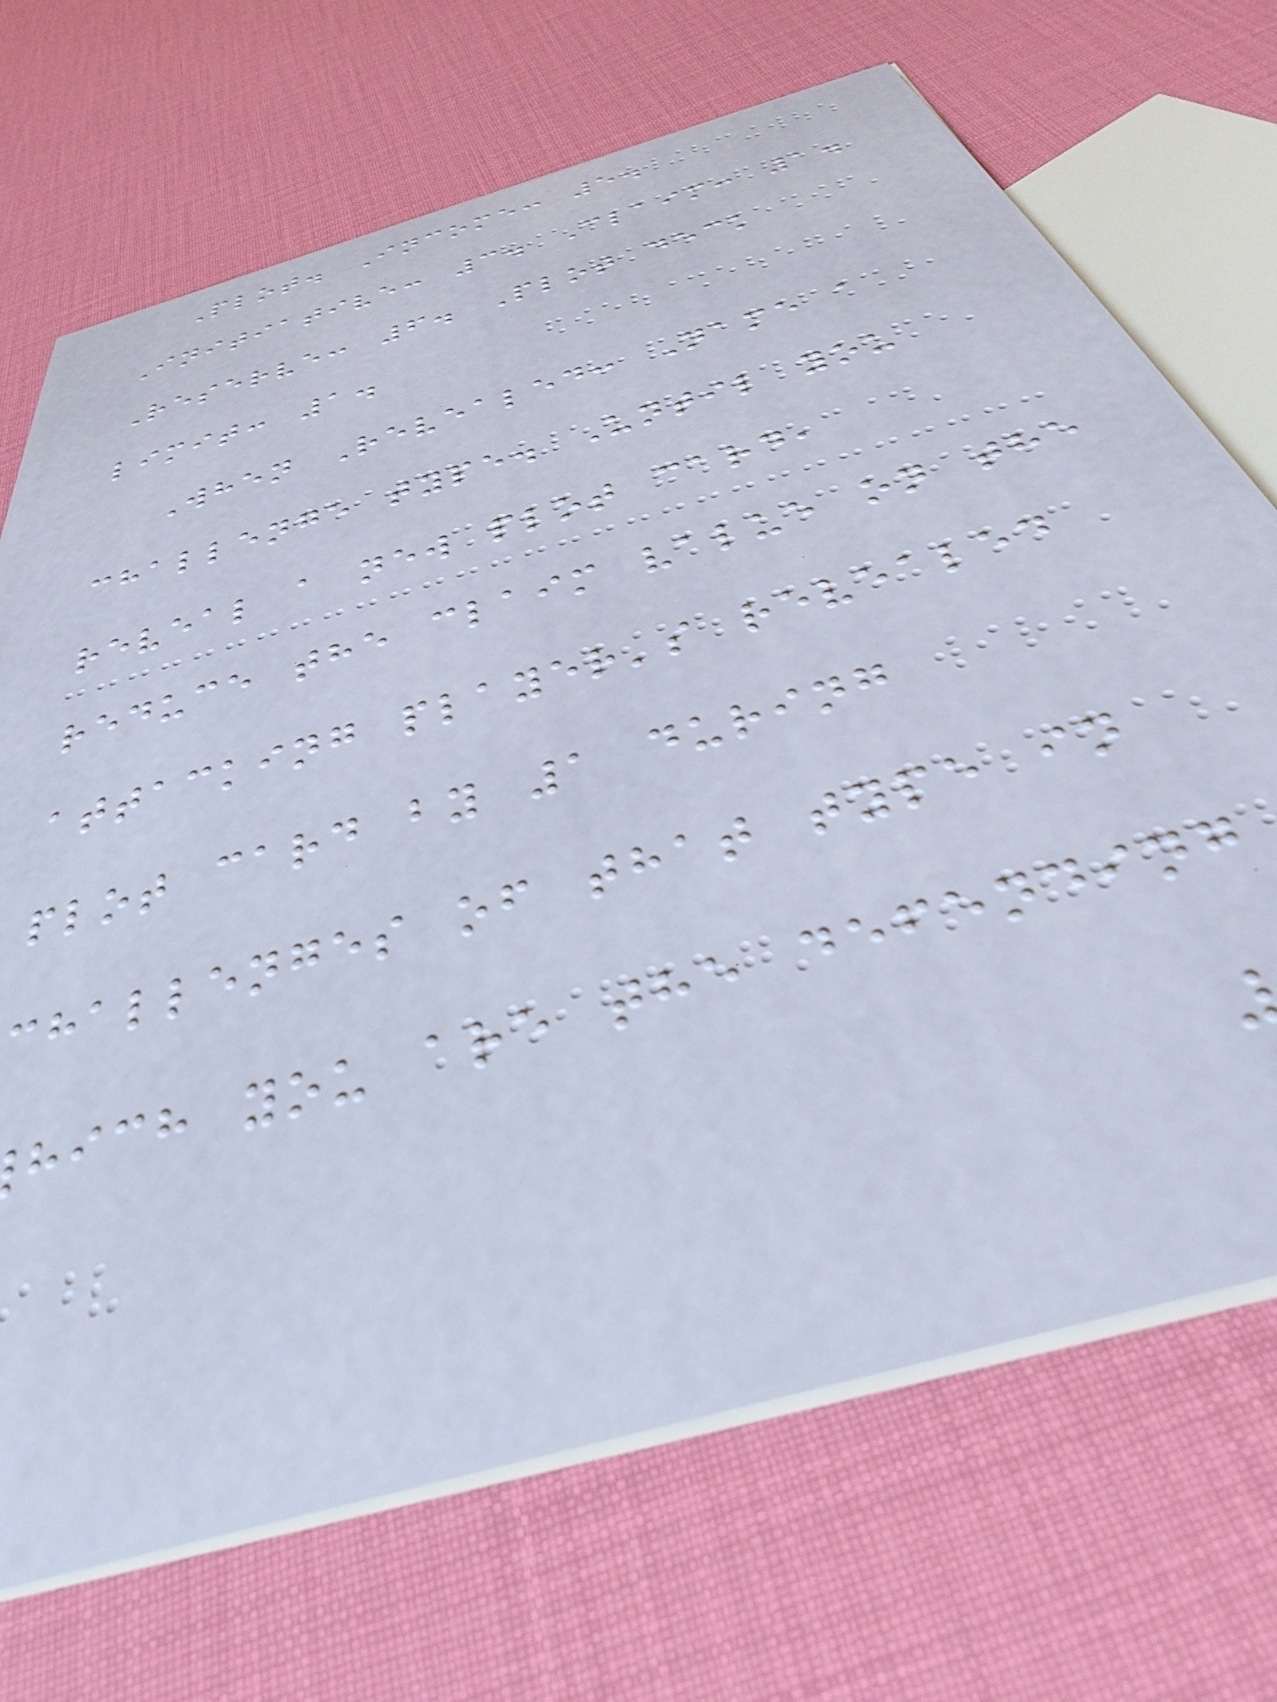Plot. Income: 5.
Initiative: 3. Claim: 1.
Reserve: 6. Plot deck
limit: 1.
When Revealed: Name a
challenge type. Until you
reveal a new plot card,
reduce the claim value on the
attacking player's revealed
plot card by 1 during
challenges of that type in
hich you are the defending
